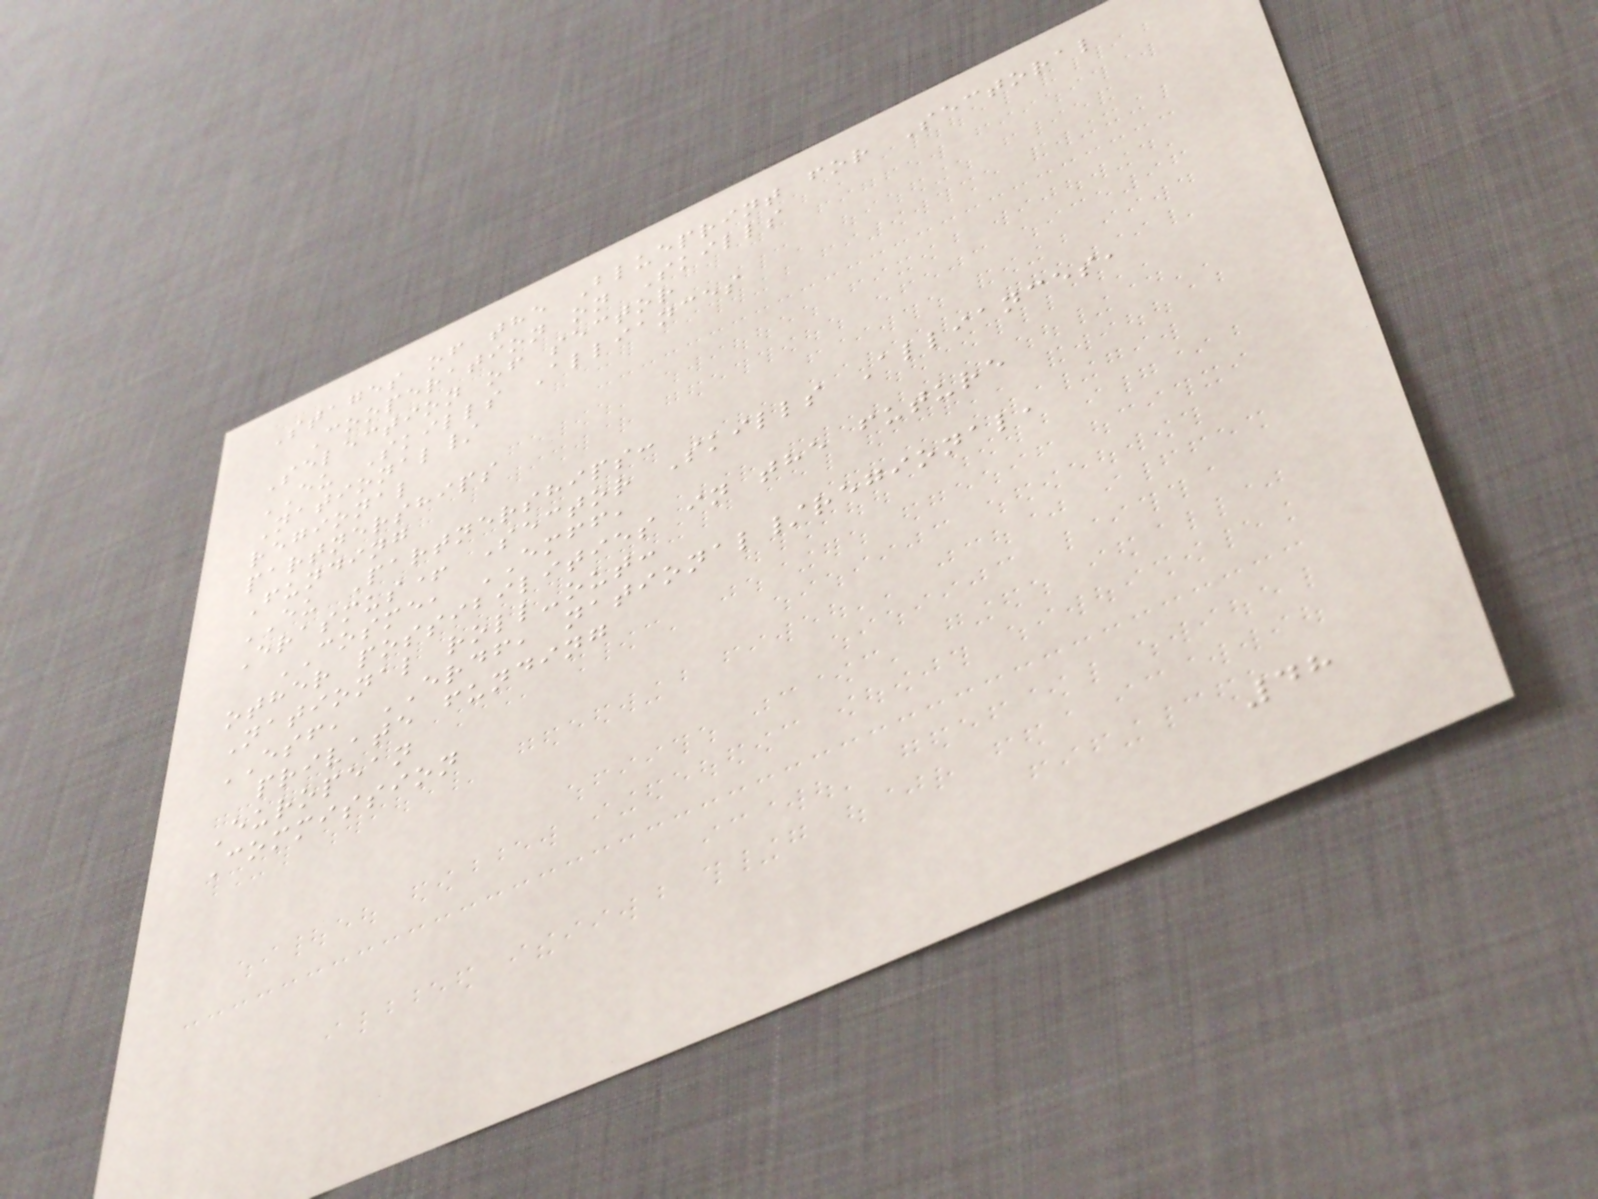Stages of the Blueprint for Sectoral
Cooperation on Skills
Selection of sector
EU Skills Alliances
National/
regional
partnerships
Funding
EU Partnerships:
Erasmus+ Sector Skills Alliances,
COSME, EMFF,
other possibilities in the future
National roll-out:
ESF, ERDF, national/regional,
private funding
European
Commission
48
